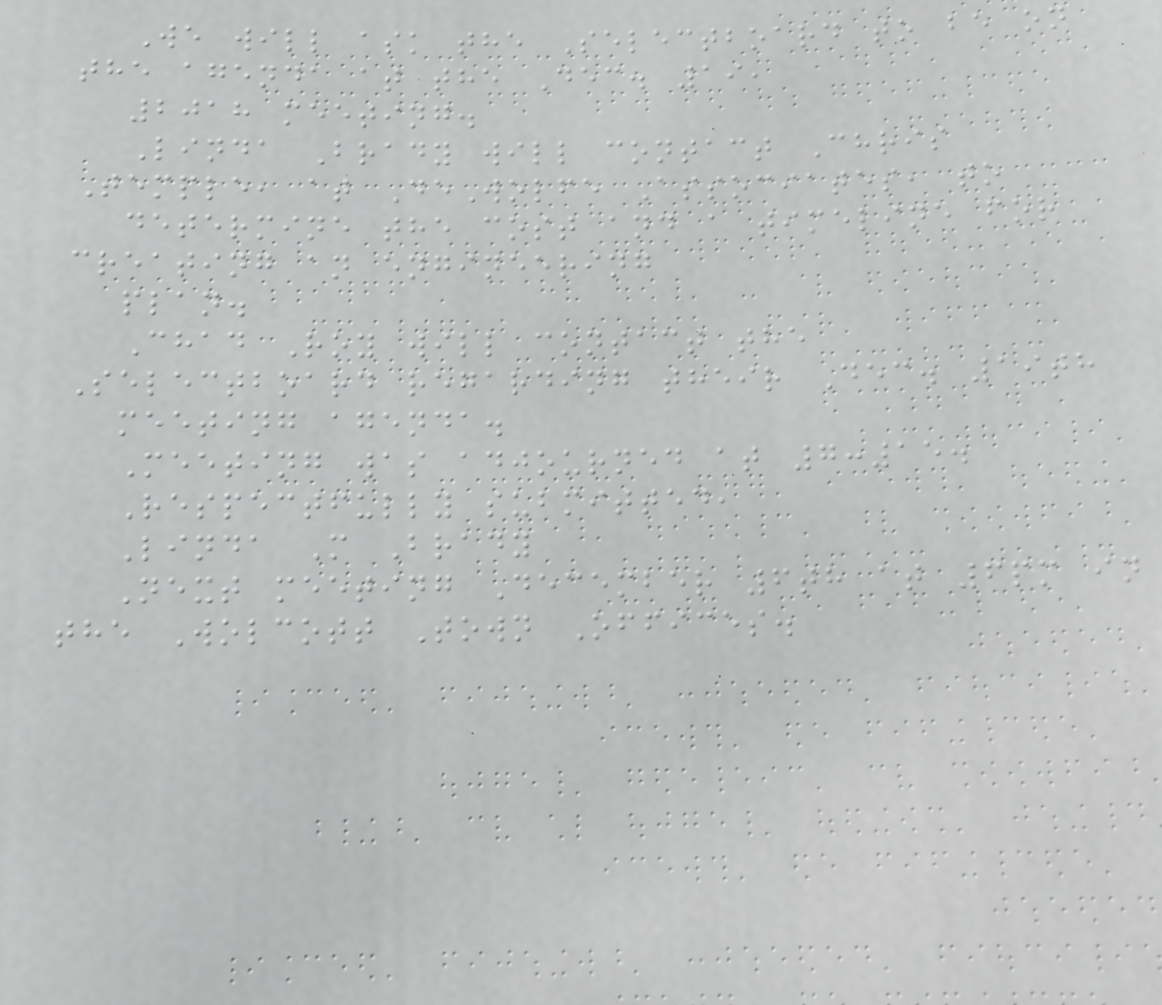We will ask the Selectboard to be on
the agenda at the Dec. 19,
2018 meeting.
Linda Brady will contact Chris
Temple, at DeWolfe Associates, to
determine the cost and a timeline for
creating an engineering
plan.
Chad Roy will contact the
Selectboard regarding their Dec. 19th
meeting agenda.
Meeting was adjourned at 7:15.
Respectfully submitted,
Linda M Brady
Next meeting December 6th at 6pm in
the Wolcott Town Offices.
